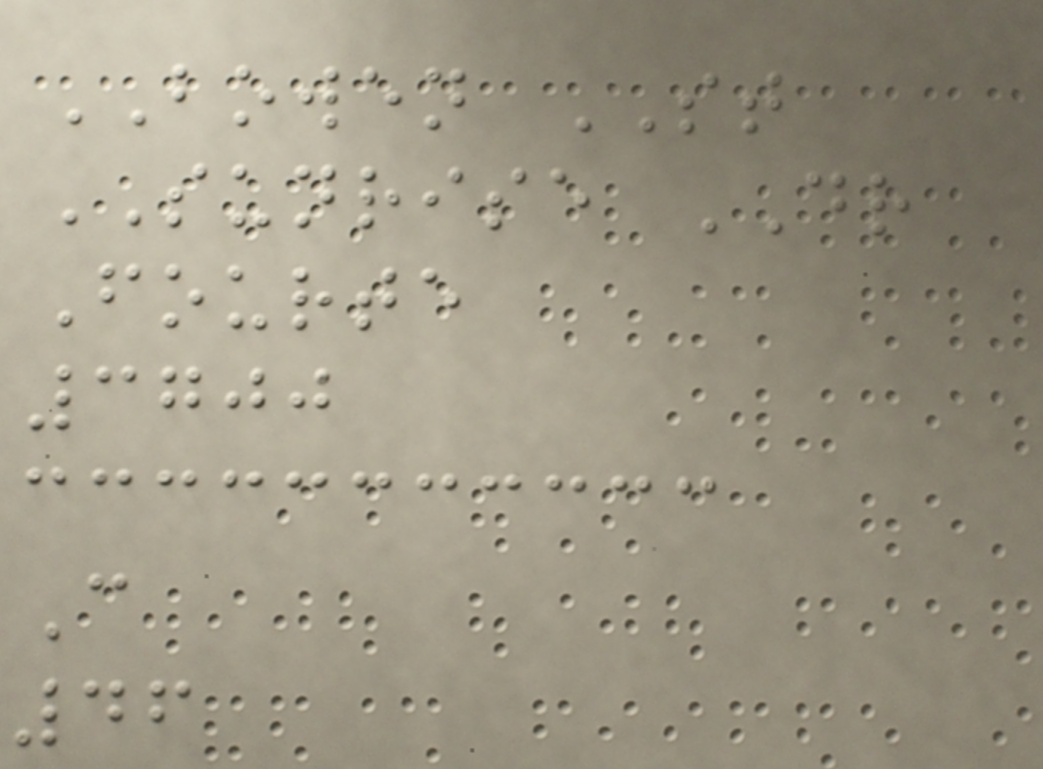BOWEN ST
SUNRISE DR
Fourte
3700
C
46
